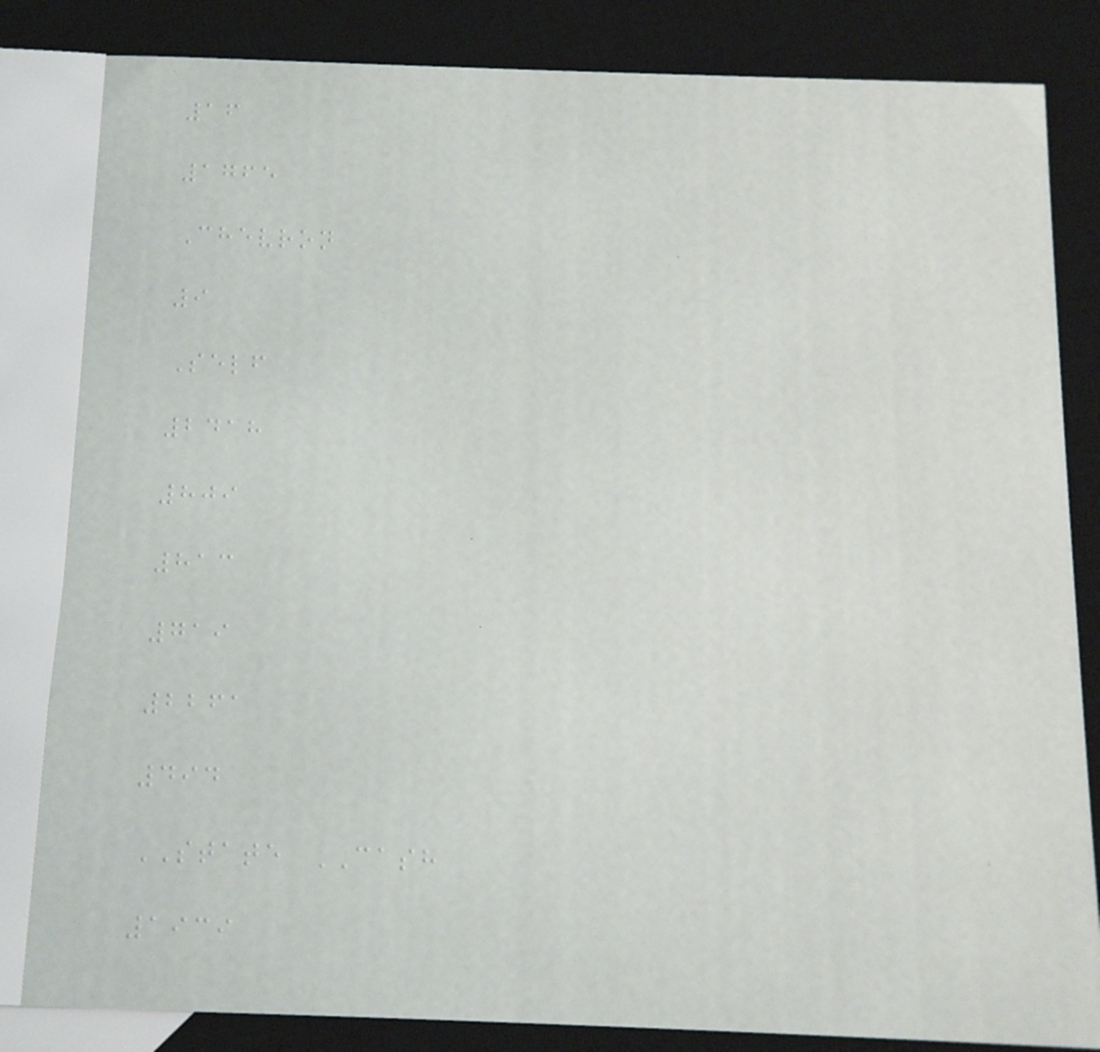16
1765
Chevron
9
Self
2418
809
813
719
2261
494
STATE CASH
1939
